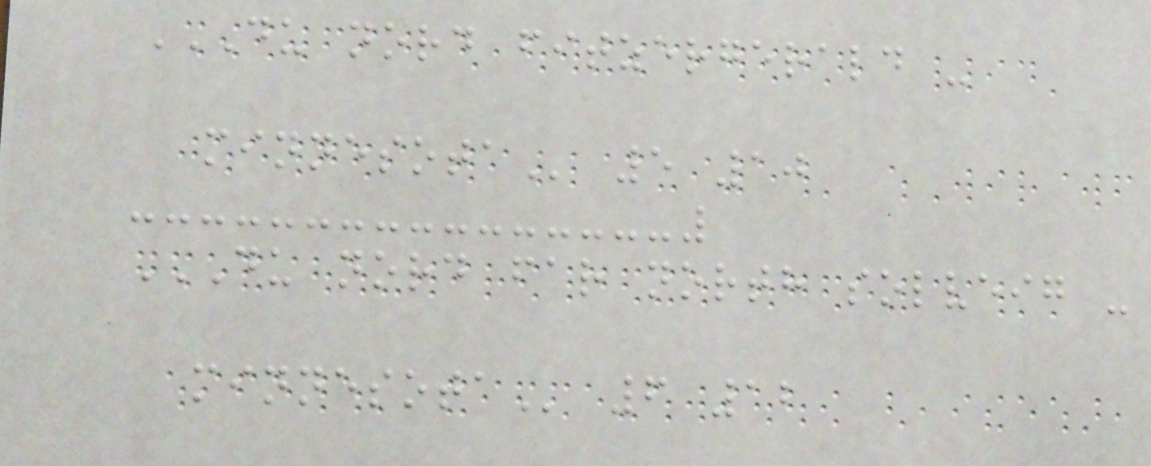DU NORD FITZERGERALD -
MINNESOTA 5 10
DU NORD FAR NORTH SOLVEIG -
MINNESOTA 6 12
